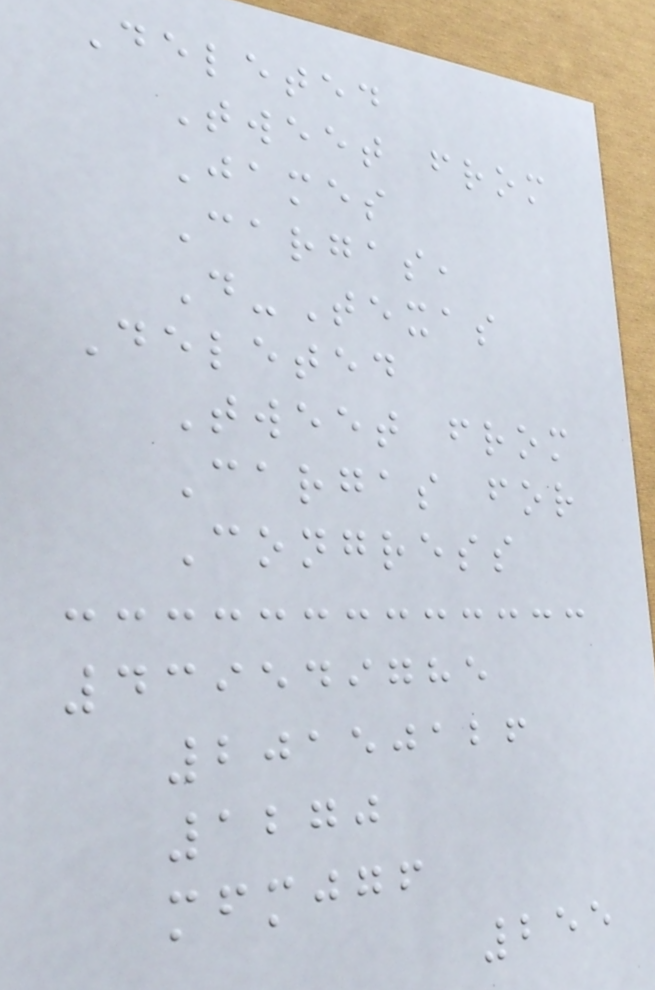Deleted
Tweet from
James
Cargas,
D-Texas
Deleted
Tweet from
Cargas for
Congress
439549785
20150126
1270
mfmjgf
255
